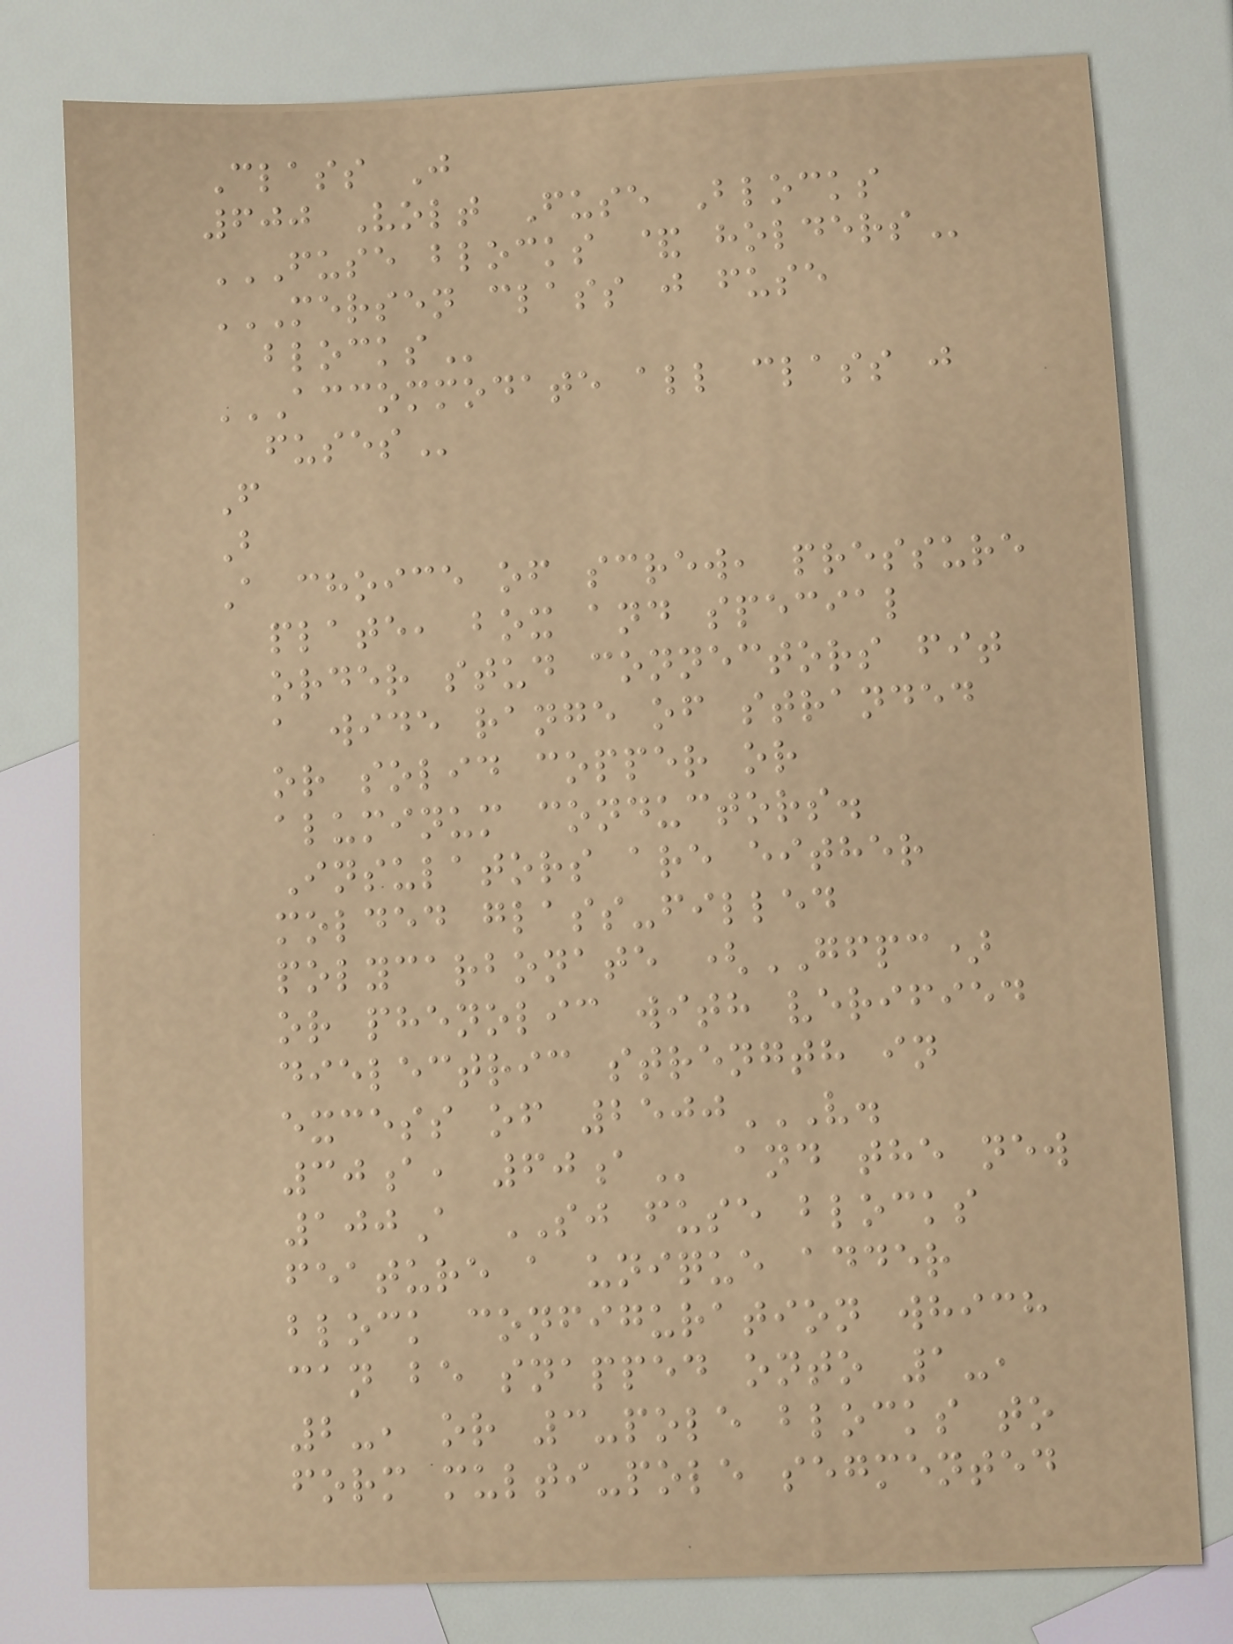Class J
600 Volt Fuse Blocks
FUSE BLOCKS & HOLDERS
MERSEN CLASS J FUSE
BLOCKS
ACCOMMODATE ALL CLASS J
FUSES
F
B
A choice of screw, pressure
plate, box and special
order stud connectors fit
a wide range of stranded
or solid copper or
aluminum conductors.
Insulators are either
molded glass-filled
polycarbonate (GFPC)
or phenolic with verified
dielectric strength in
excess of 2500V.
30A, 60A and the new
100A SJ fuse blocks
feature a unique adder
block configuration which
can be snapped onto 1-,
2-, or 3-pole blocks to
form multi-pole segmented
